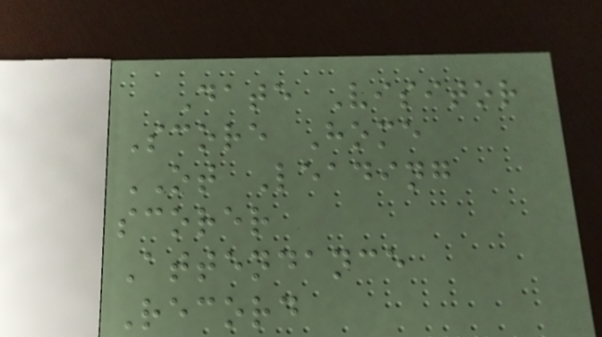Date Visitor
Score Home
OT Leading
scorer
Attendance
Record
